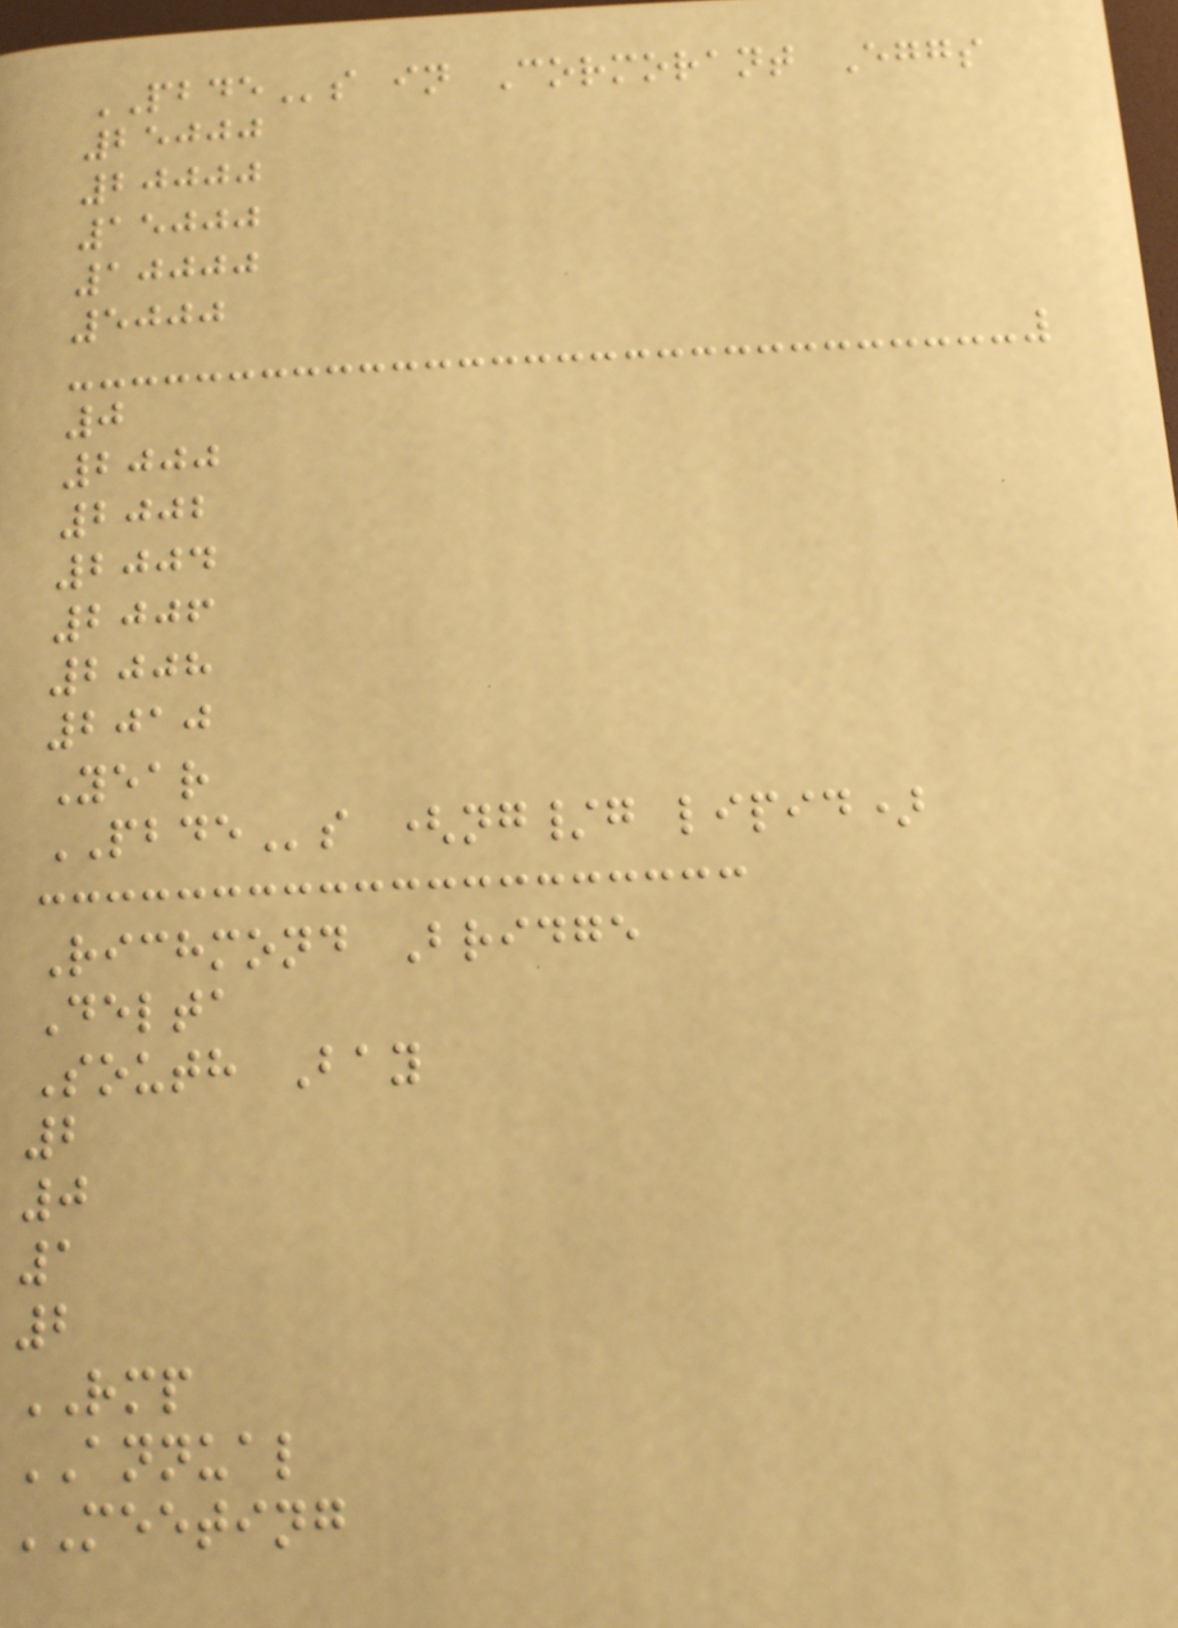PBDEs in Cormorant Eggs
25000
20000
15000
10000
5000
0
2000
2002
2004
2006
2008
2010
Year
PBDEs (ng/g lipid)
Richmond Bridge
Delta
South Bay
2
0
1
2
RMP
ANNUAL
MEETING
